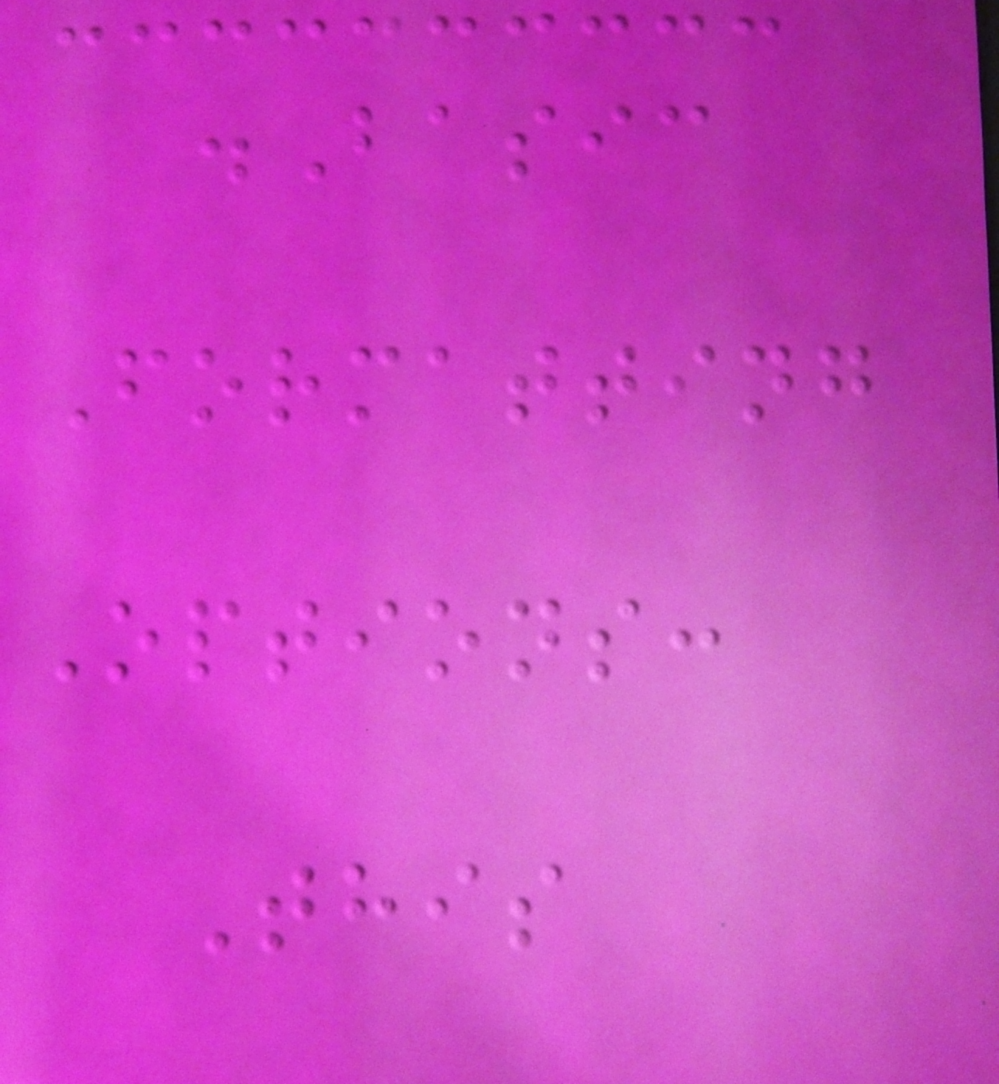.Basic
Formatting
Options:
This
